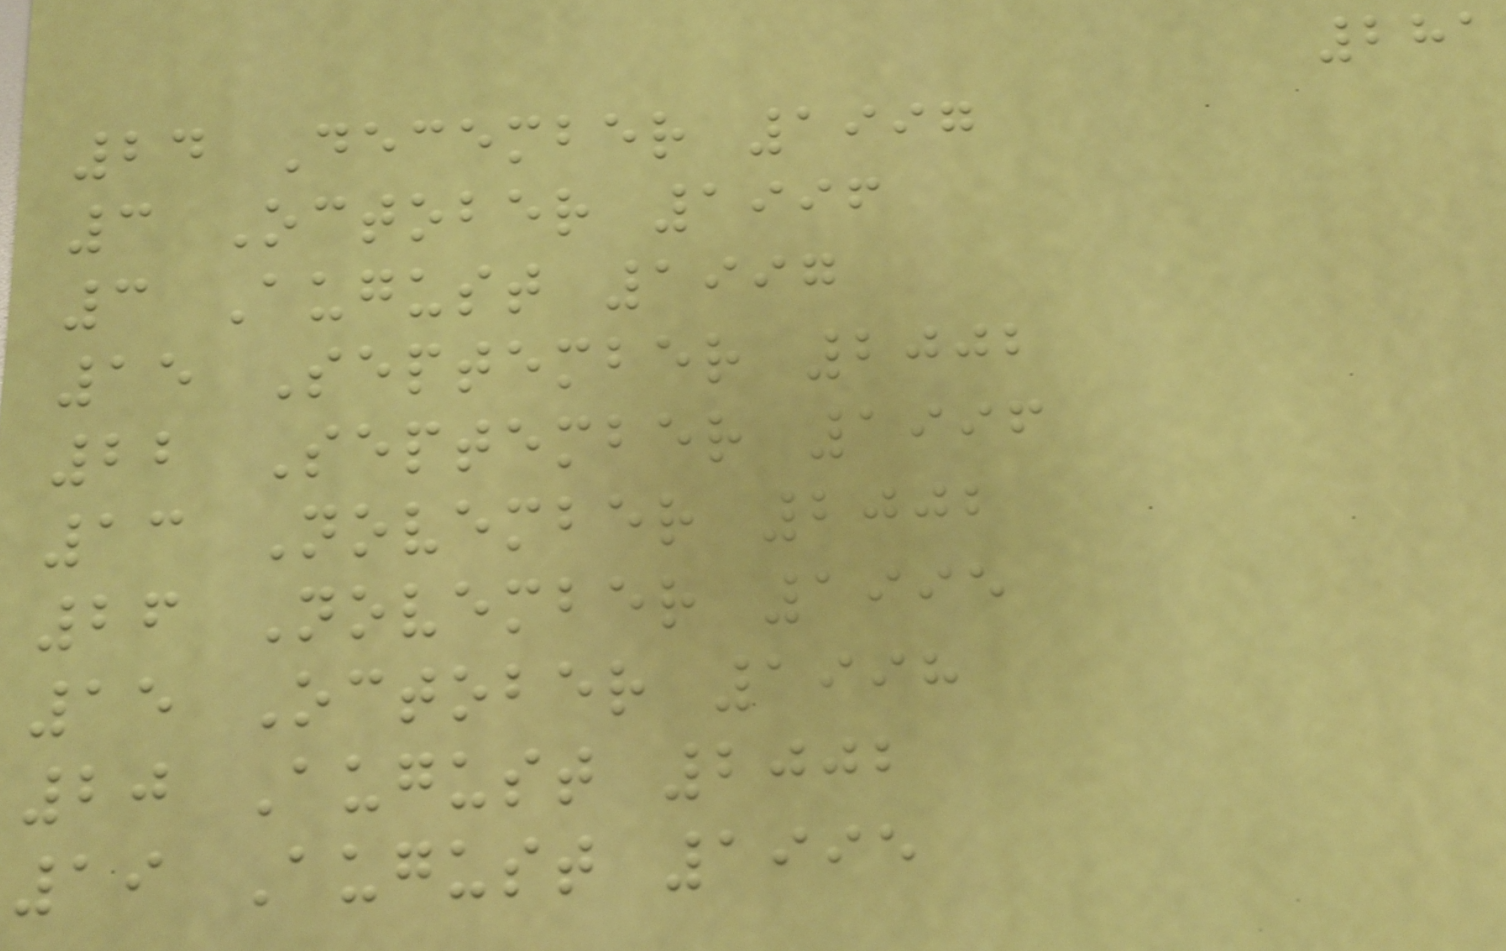281
24 December 1997
3 October 1996
3 August 1997
15 September 2002
22 September 1996
13 November 2002
26 November 1995
15 October 1998
20 August 2002
19 August 1995
